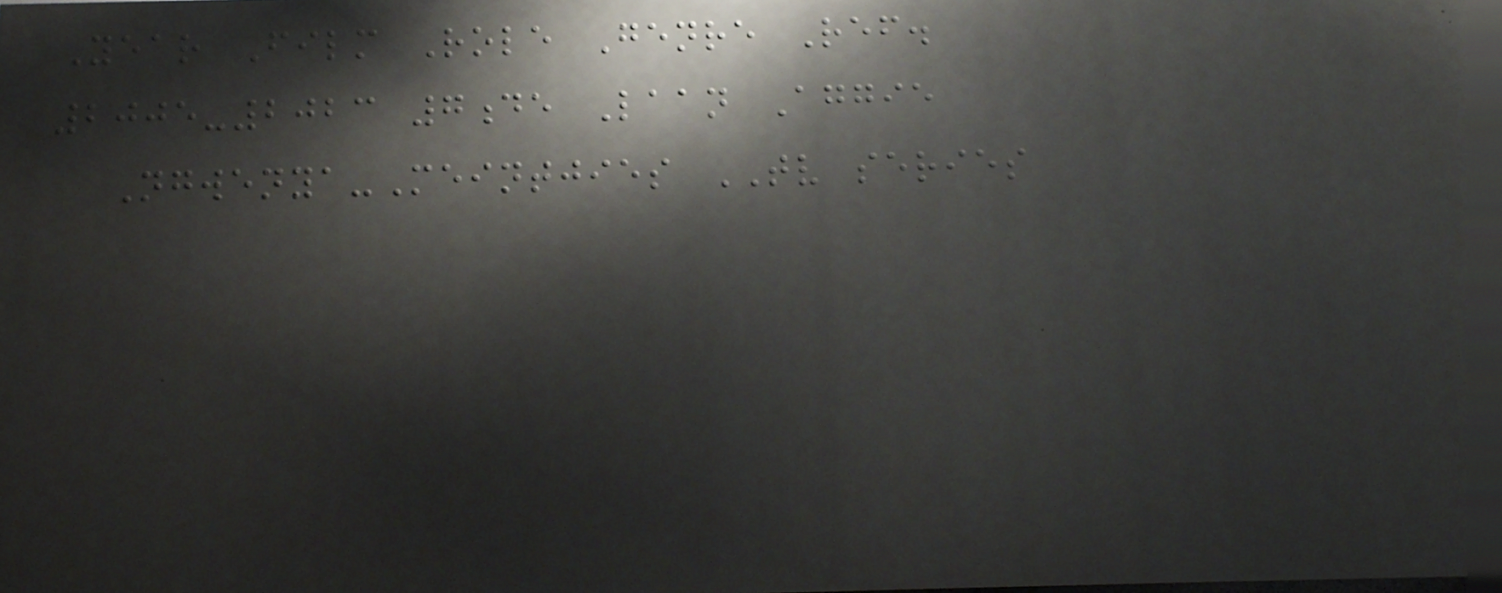Year Film Role Genre Ref.
2005-2023 7de Laan Aggie
Ngwenya-Meintjies TV series
